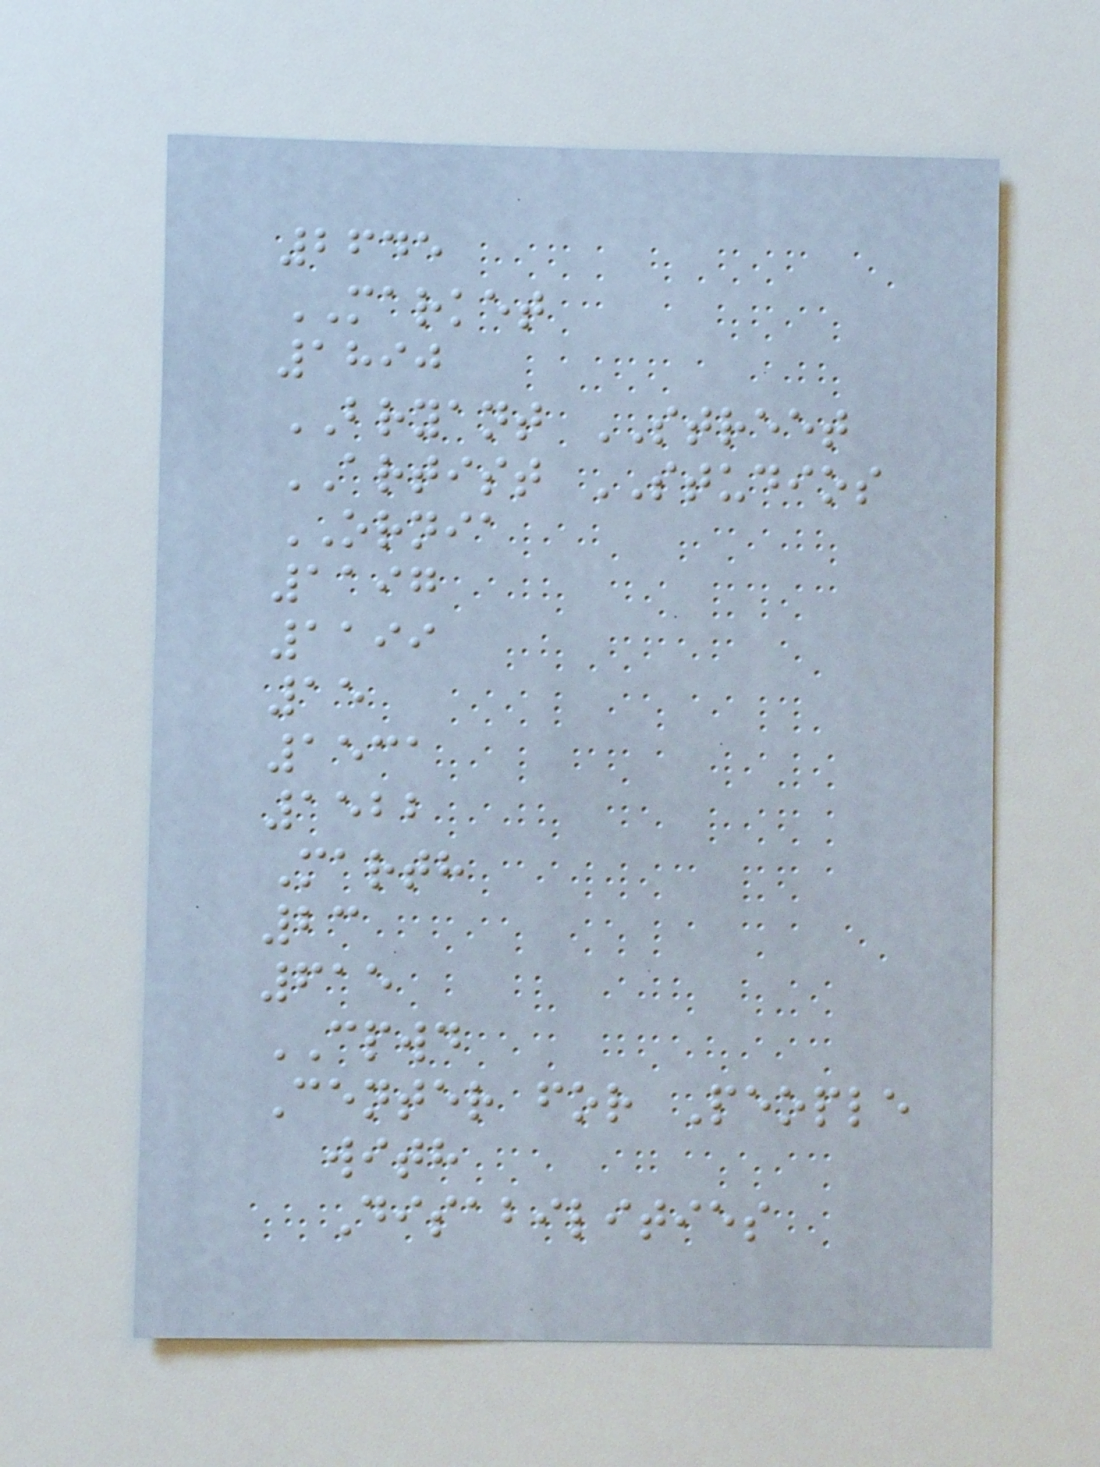2645
MARKET
1890
BRYANT STREET
ARTIST STUDIOS
ORNIA
1197
1199
15
1531
1522
Marth
23
615
CPWD
Center for People
with
Disabilities
